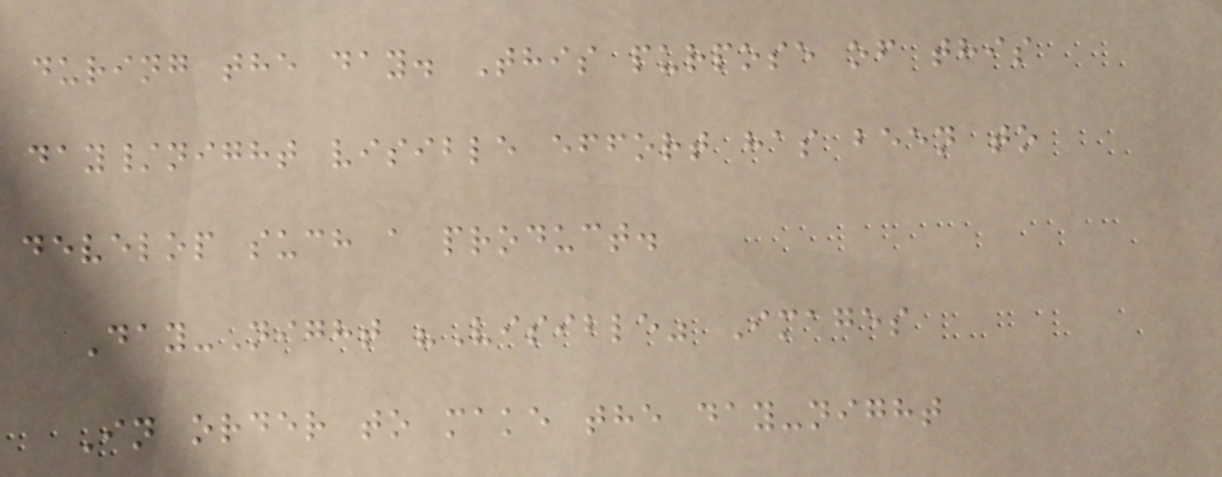during the day. This purpose of this
day/night visible effort has been to
develop such a product.
Day-Night "Visible" Images
In order to make the day-night
